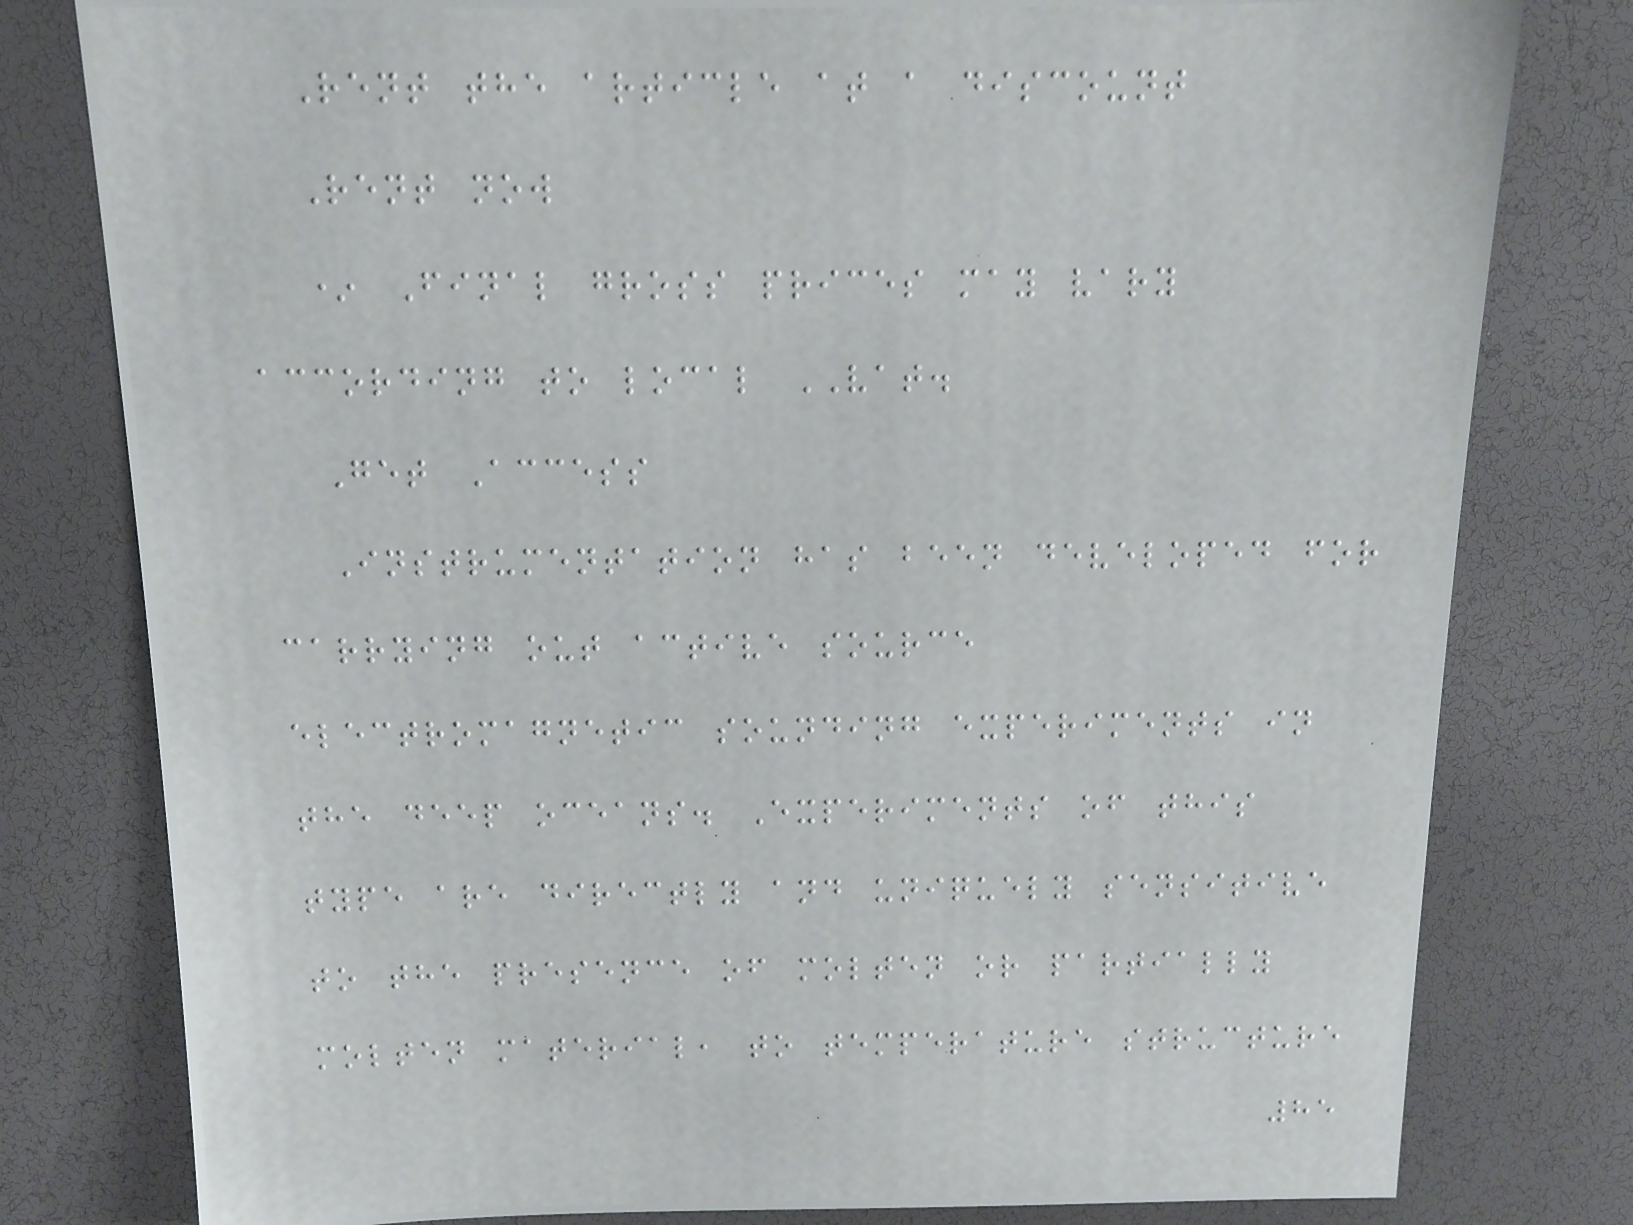Rent the article at a discount
Rent now
* Final gross prices may vary
according to local VAT.
Get Access
Instrumentation has been developed for
carrying out active source
electromagnetic sounding experiments in
the deep oceans. Experiments of this
type are directly and uniquely sensitive
to the presence of molten or partially
molten material, to temperature structure
85
